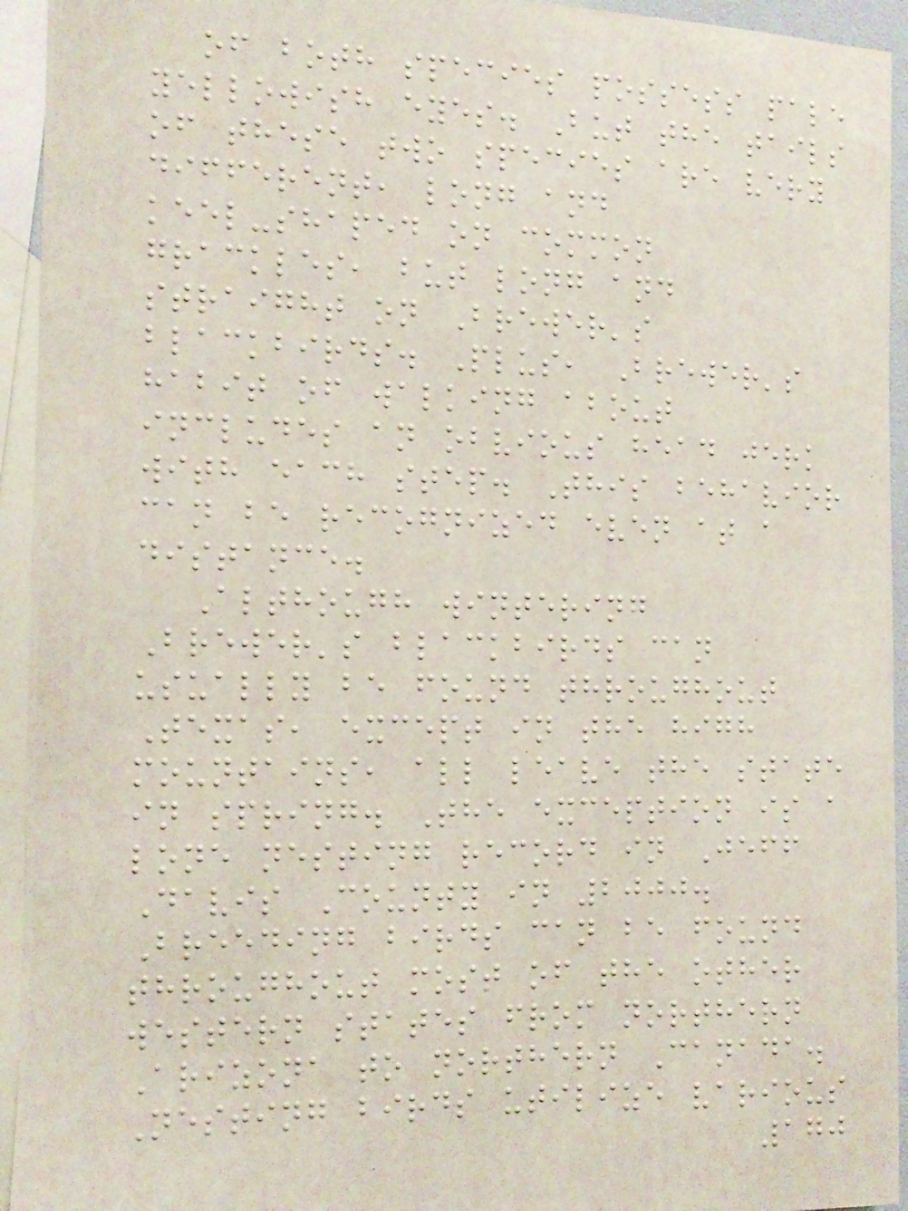of both species possess pale
yellowish eyes. But the tails
of these two species are very
different, long and
keel-shaped on common
grackles, but long and
straight on Brewer's
blackbirds. Plus, Brewer's
habit of walking about
includes an obvious head jerk
with each step. This behavior
can be recognized even at a
distance.
Although wintering
Brewer's blackbirds can
usually be found throughout
Texas, except in the high
mountains, all leave the state
in spring. The exception is a
lone nesting record in Jeff
Davis County in 2000.
Breeding birds can be found
throughout most of the other
western states from northern
Arizona to northern Canada.
Nesting birds utilize various
170
